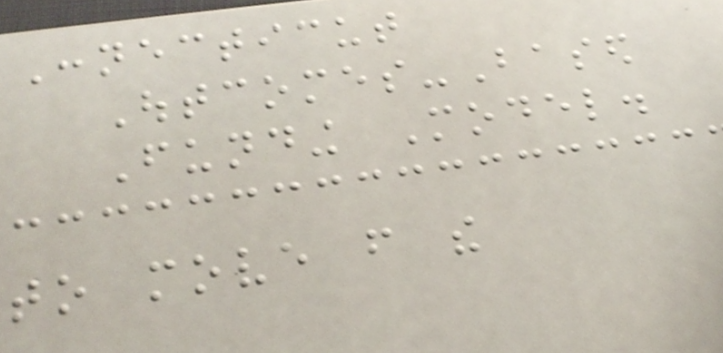Connecticut
Outcomes-Based
Funding Model.
to move from the
